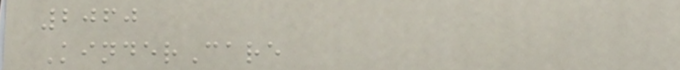2060
KinderCare
